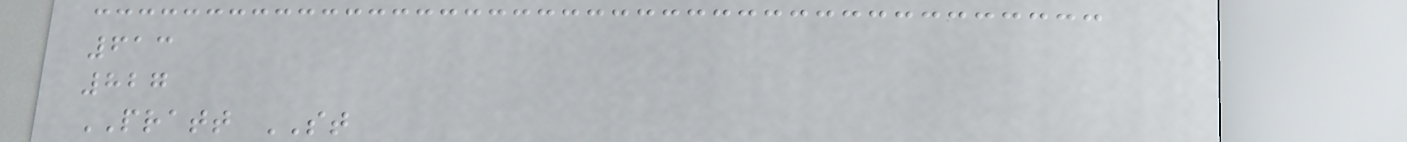613
827
PRATT ST
